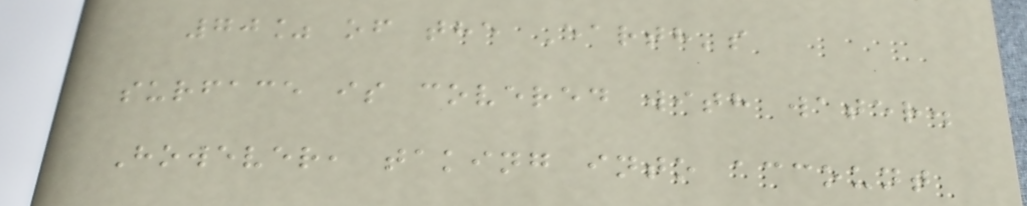70% of the Earth's
surface is covered with water.
However, taking into account
